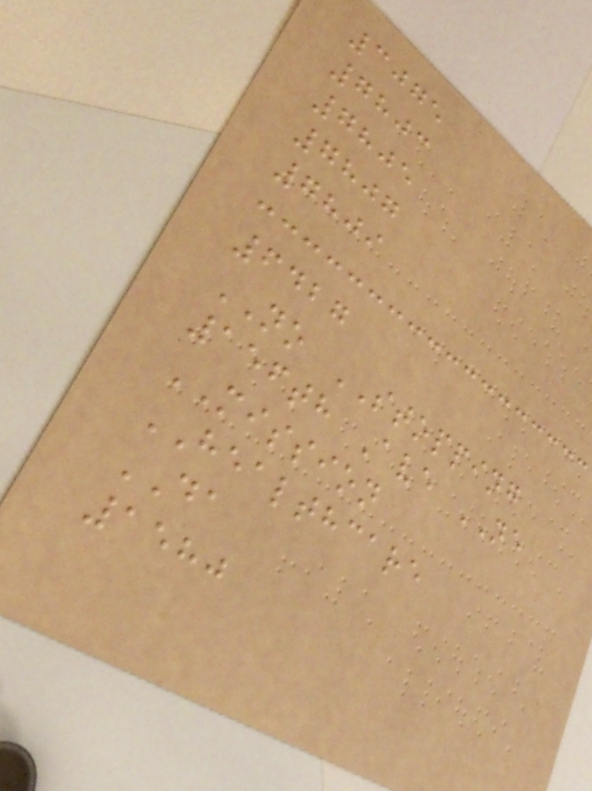3075
7803
7805
7807
7809
6427
NO STOPPING
156th Ave NE
MISSION
HEALTHCARE
DA
1580
